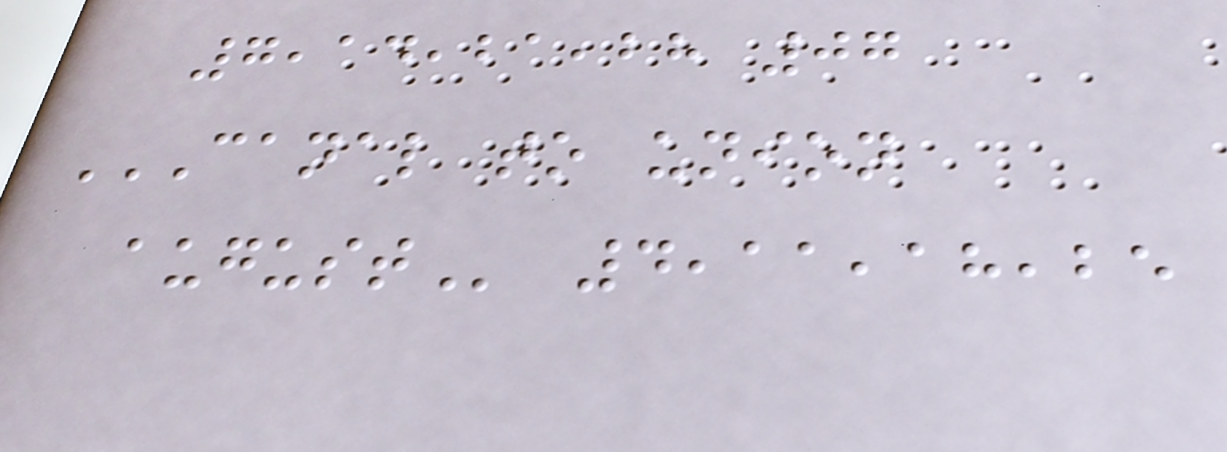7,14,21,28 07
CANAL TO UNION
AUGUST 4,11,18,25
